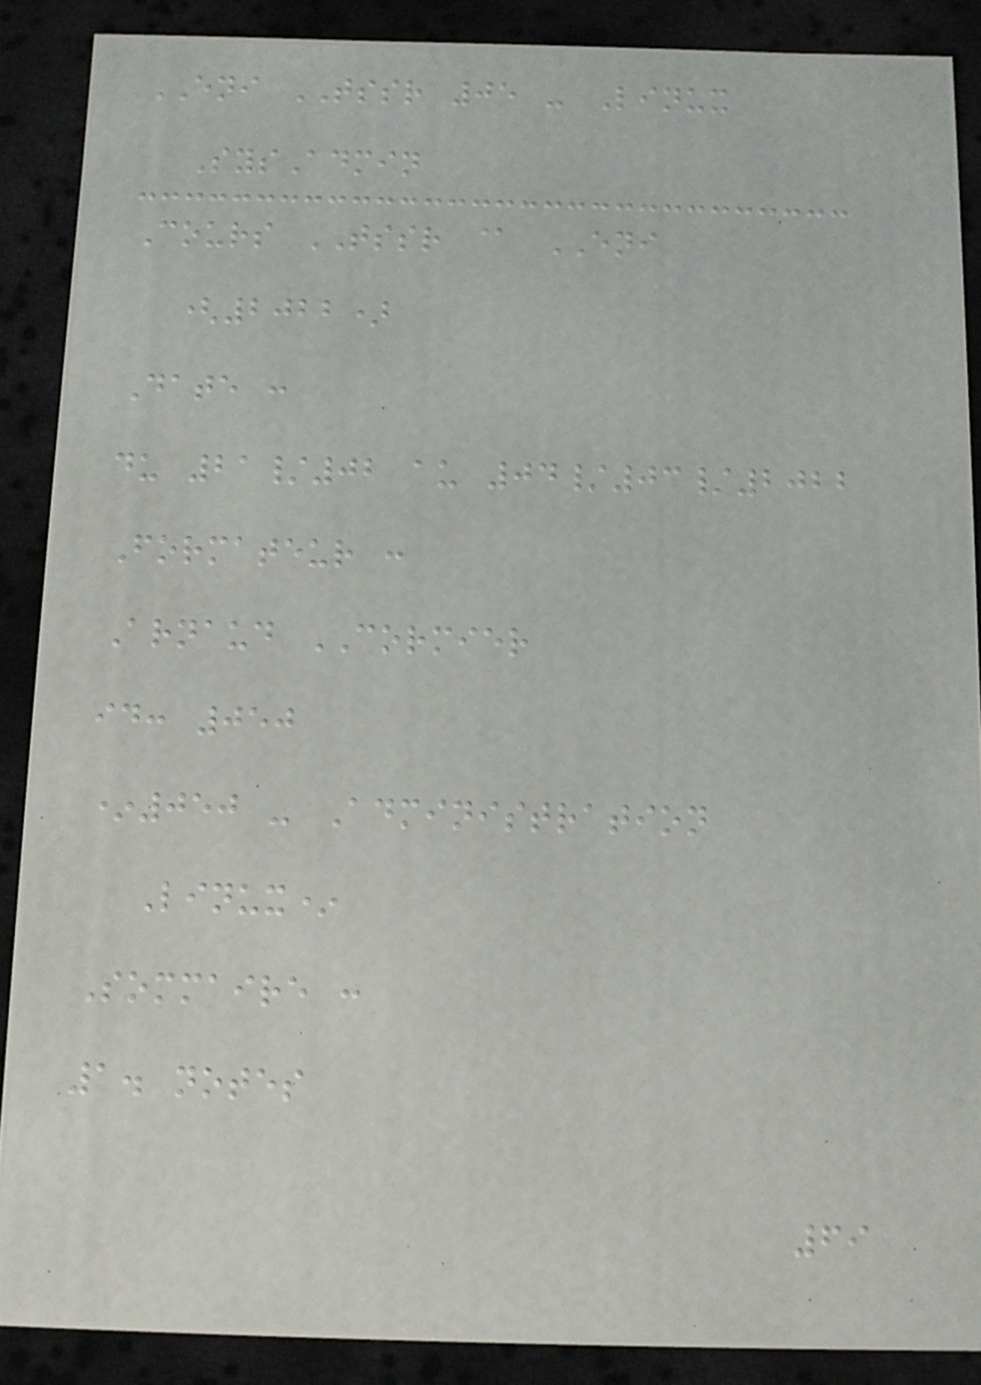ENI TSSR 05 - Linux
SysAdmin
Cours TSSR @ ENI
(2022)
Date :
du 21/02 au 04/03/2022
Formateur :
Arnaud CORMIER
id: 050
*050 - Administration
Linux*
Sommaire :
1. notes
69
